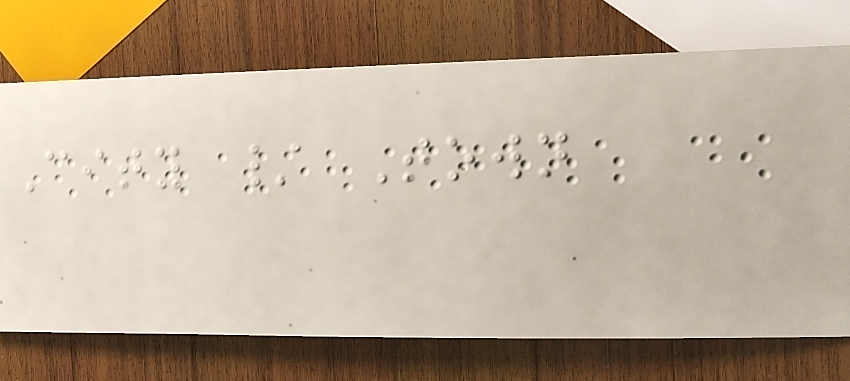City / Town
